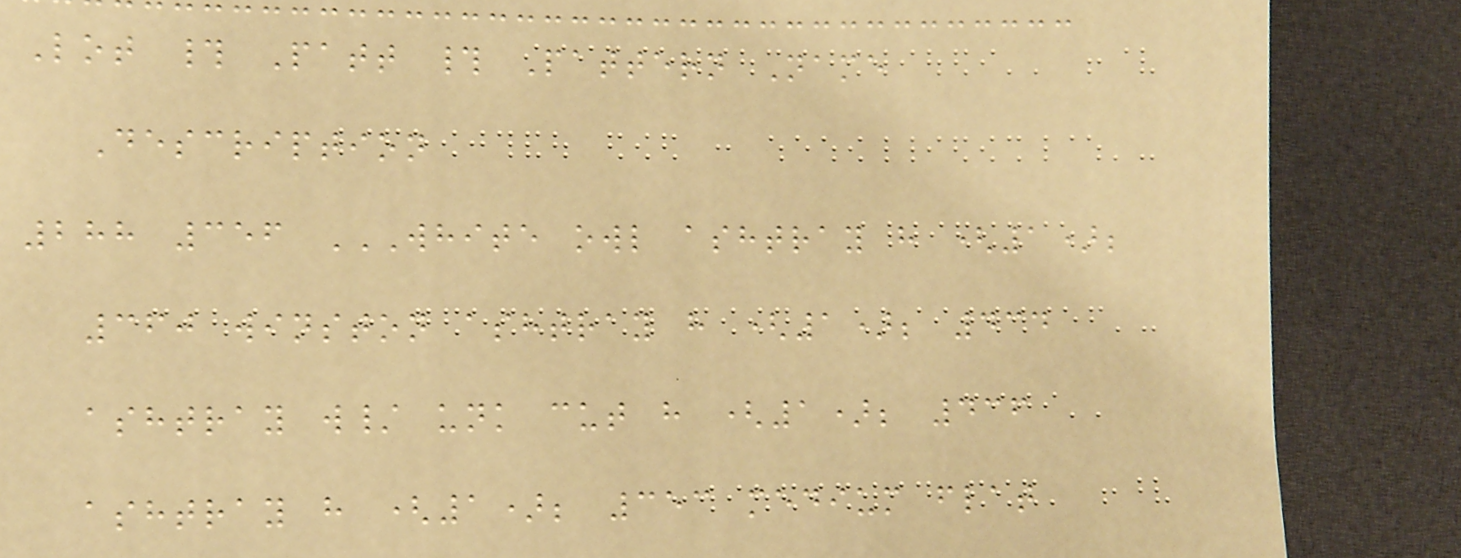Lot # Patt # Pattern Name
Description
288 356 WHITE OWL ASHTRAY H (1);
360 WINSTON ASHTRAY H (1); 434
ASHTRAY W/ UNK CUT H (1); 436
ASHTRAY H (1); 353 MEDIUM FLAT
